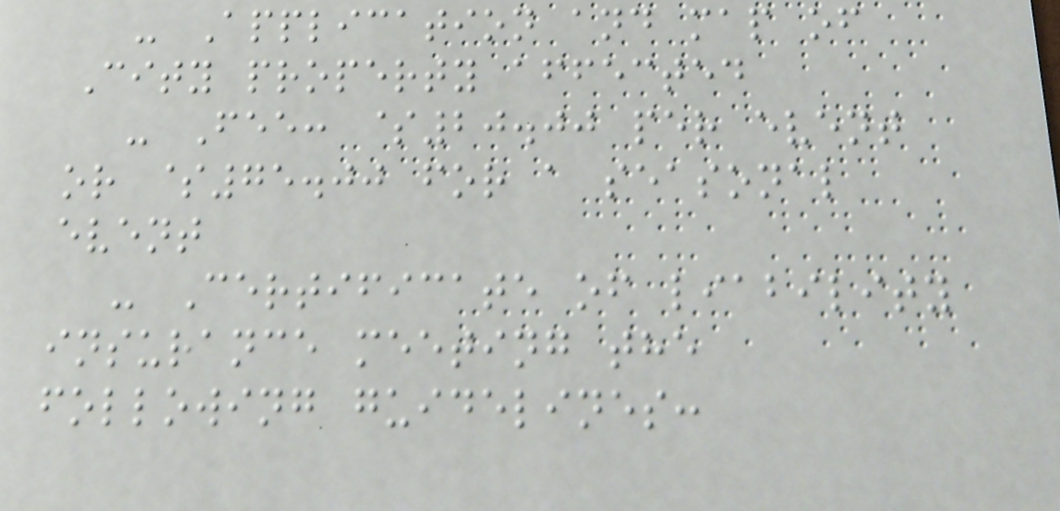- Application and map of
City property affected
- Fee: $20.00 per event
or $75.00 for a seasonal
event
- Certificate of liability
insurance meeting the
following guidelines:
